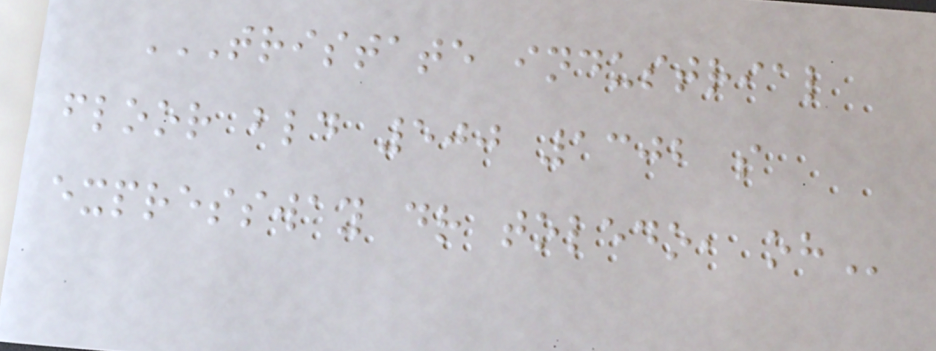TRISTATE INDUSTRIAL
FLOOR BLD 500 1302 S
EXPRESSWAY DR TOLEDO, OH
